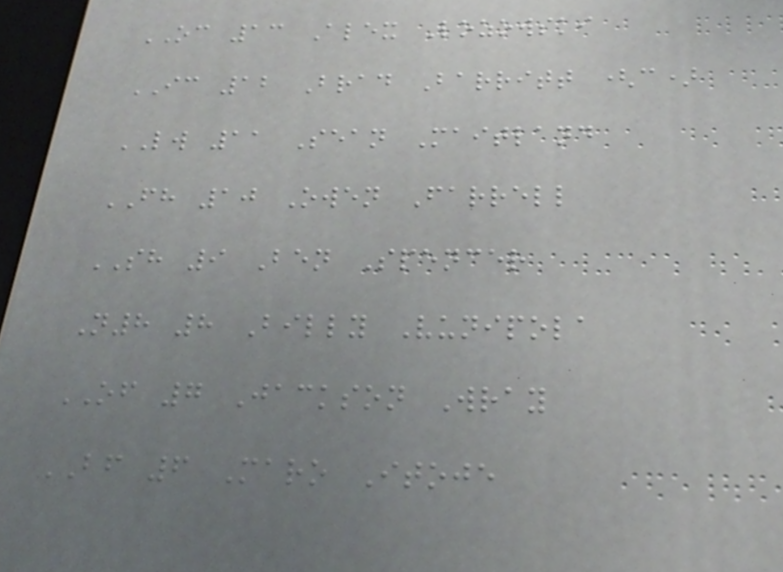OC 13 Alex Lozowski
IC 12 Brad Barritt (c)
LW 11 Sean Maitland
FH 10 Owen Farrell
SH 9 Ben Spencer
N8 8 Billy Vunipola
OF 7 Jackson Wray
BF 6 Maro Itoje
